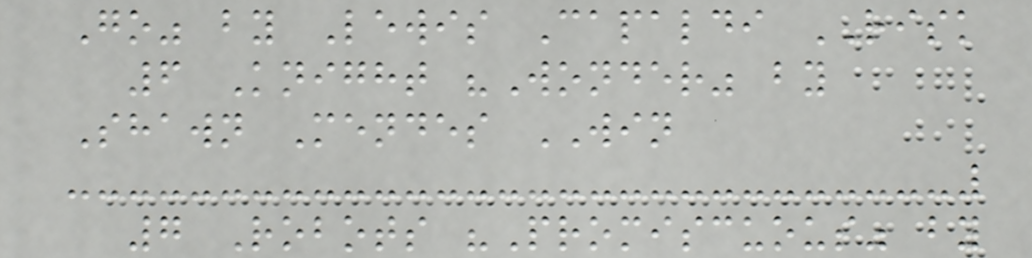Go" by Lewis Capaldi RISK
6 Knight "Wonder" by
Shawn Mendes WIN
7 Robots "Promiscuous" by
